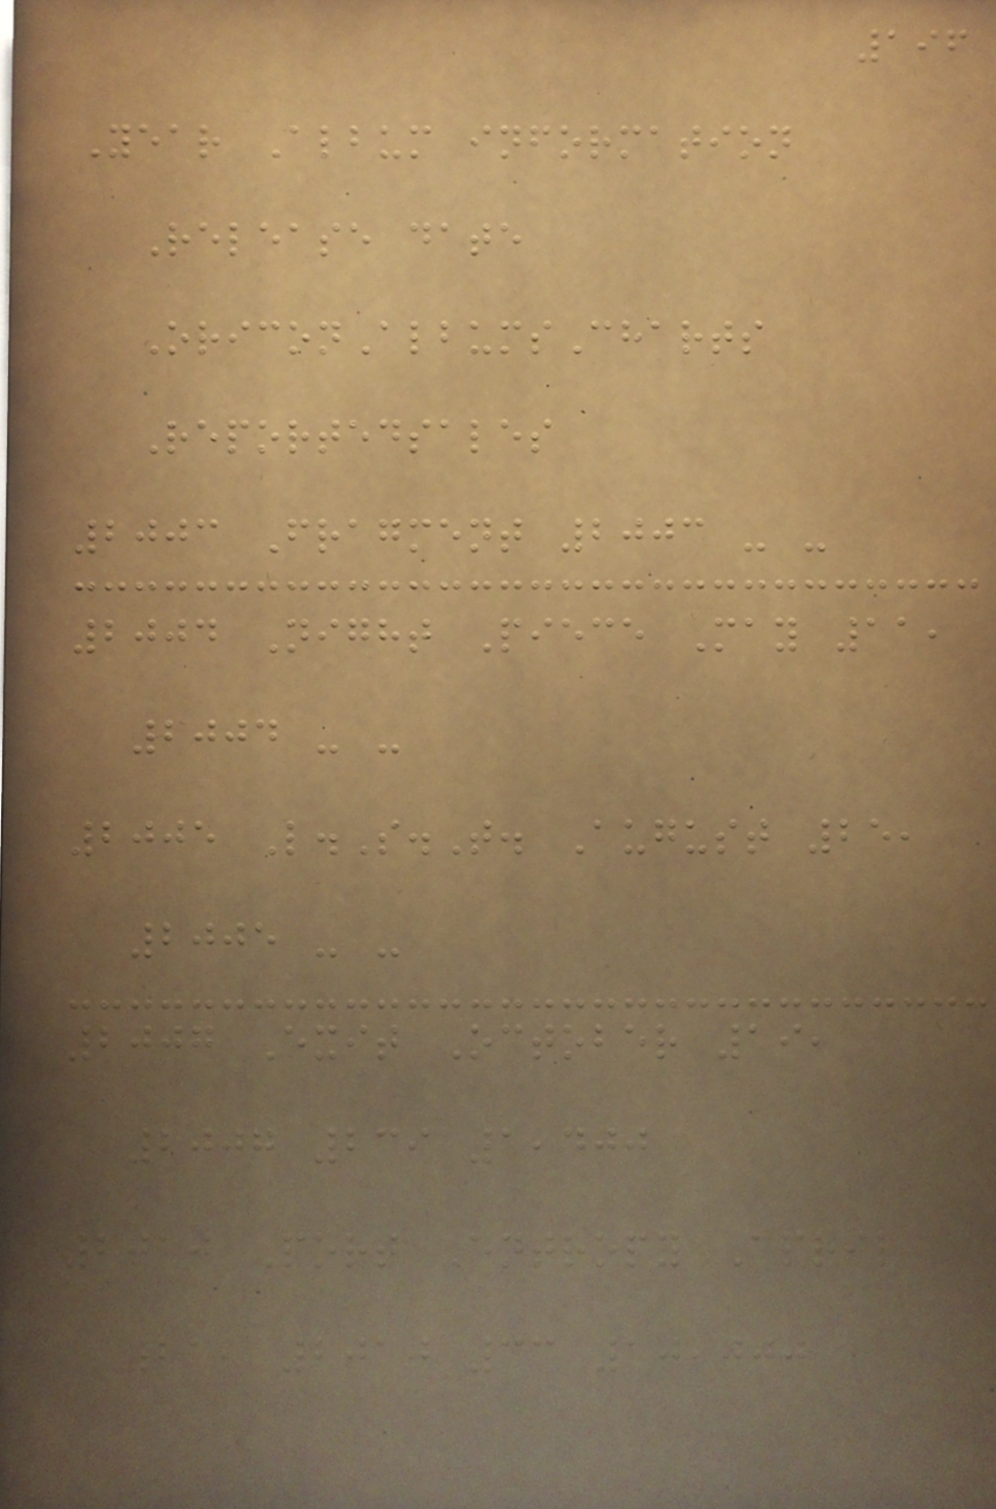196
Year Album information
Release date
OriconAlbumsCharts
Reportedsales
2003 Fragment 2003 - -
2004 Night Piece May 11,
2004 - -
2005 L.S.T. August 25,
2005 - -
2007 Exit October 19,
2007 239 1,400
2010 Port Entropy April
21, 2010 33 10,000
